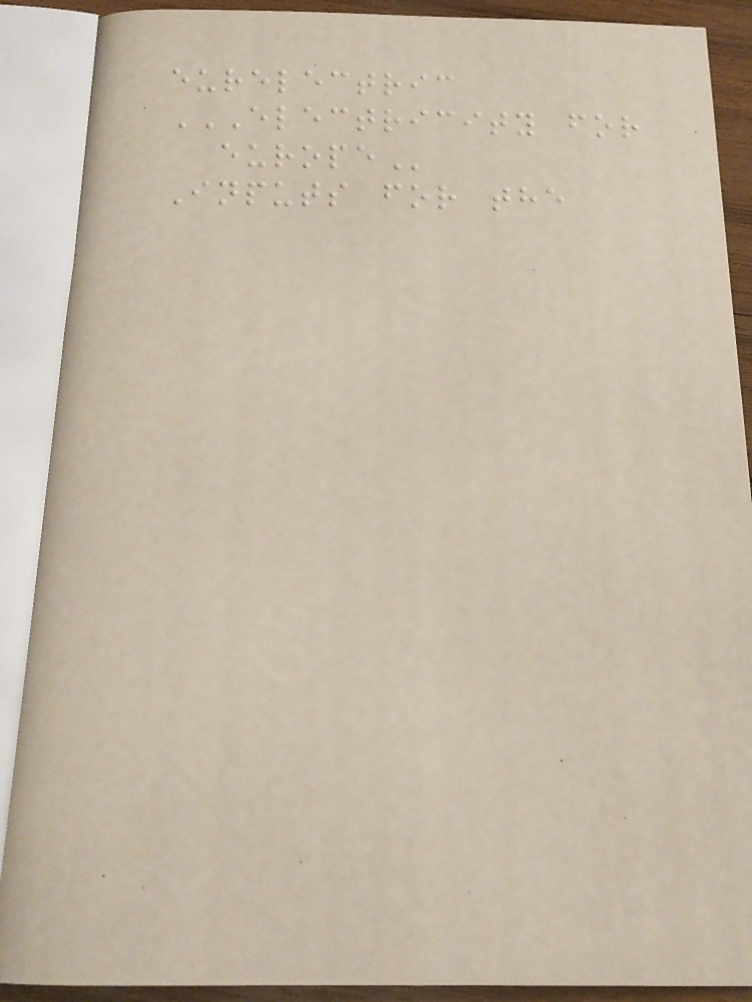eurelectric
ELECTRICITY FOR
EUROPE
Inputs for the
